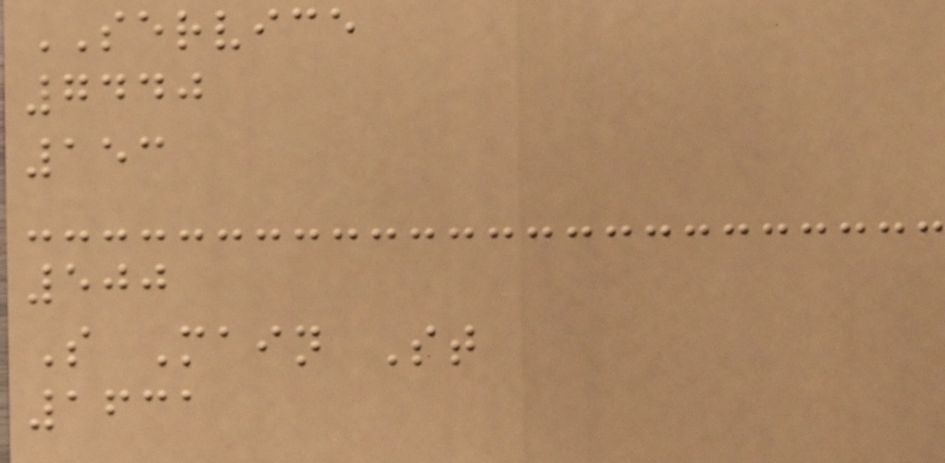SERVICE
7440
153
500
S Main St
1631
